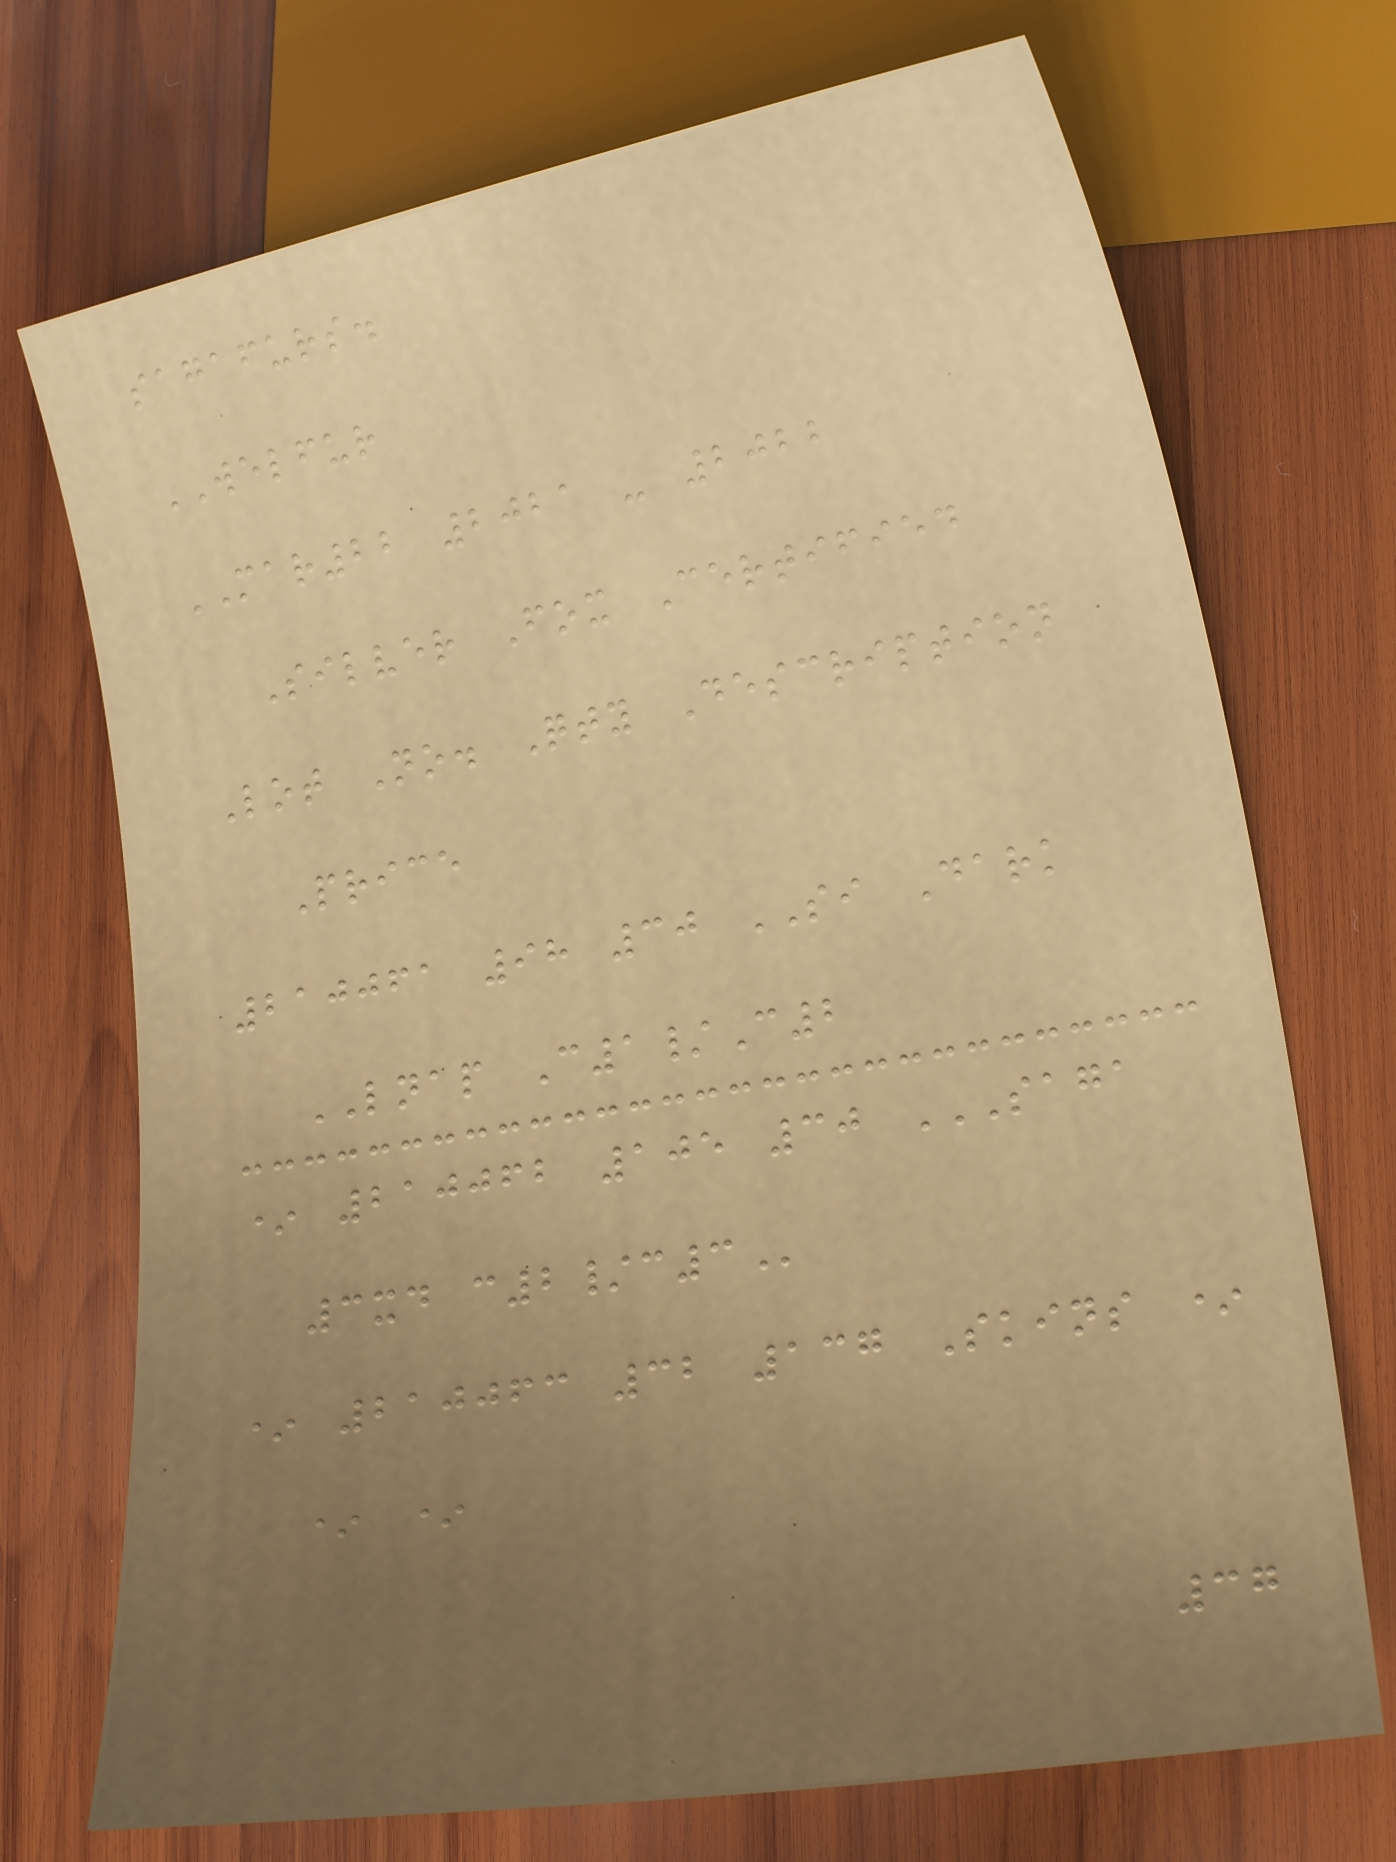sagafurs.
WELFUR
MAR22 2021 - 2022
Silver Fox Certified
Lot No. Qty Description
Price
210061 98 30 SI Dark
LNAP C1/C2
* 210062 105 30 SAGA
3XD C2/C3
* 210063 32 137 Skins *
* *
37
